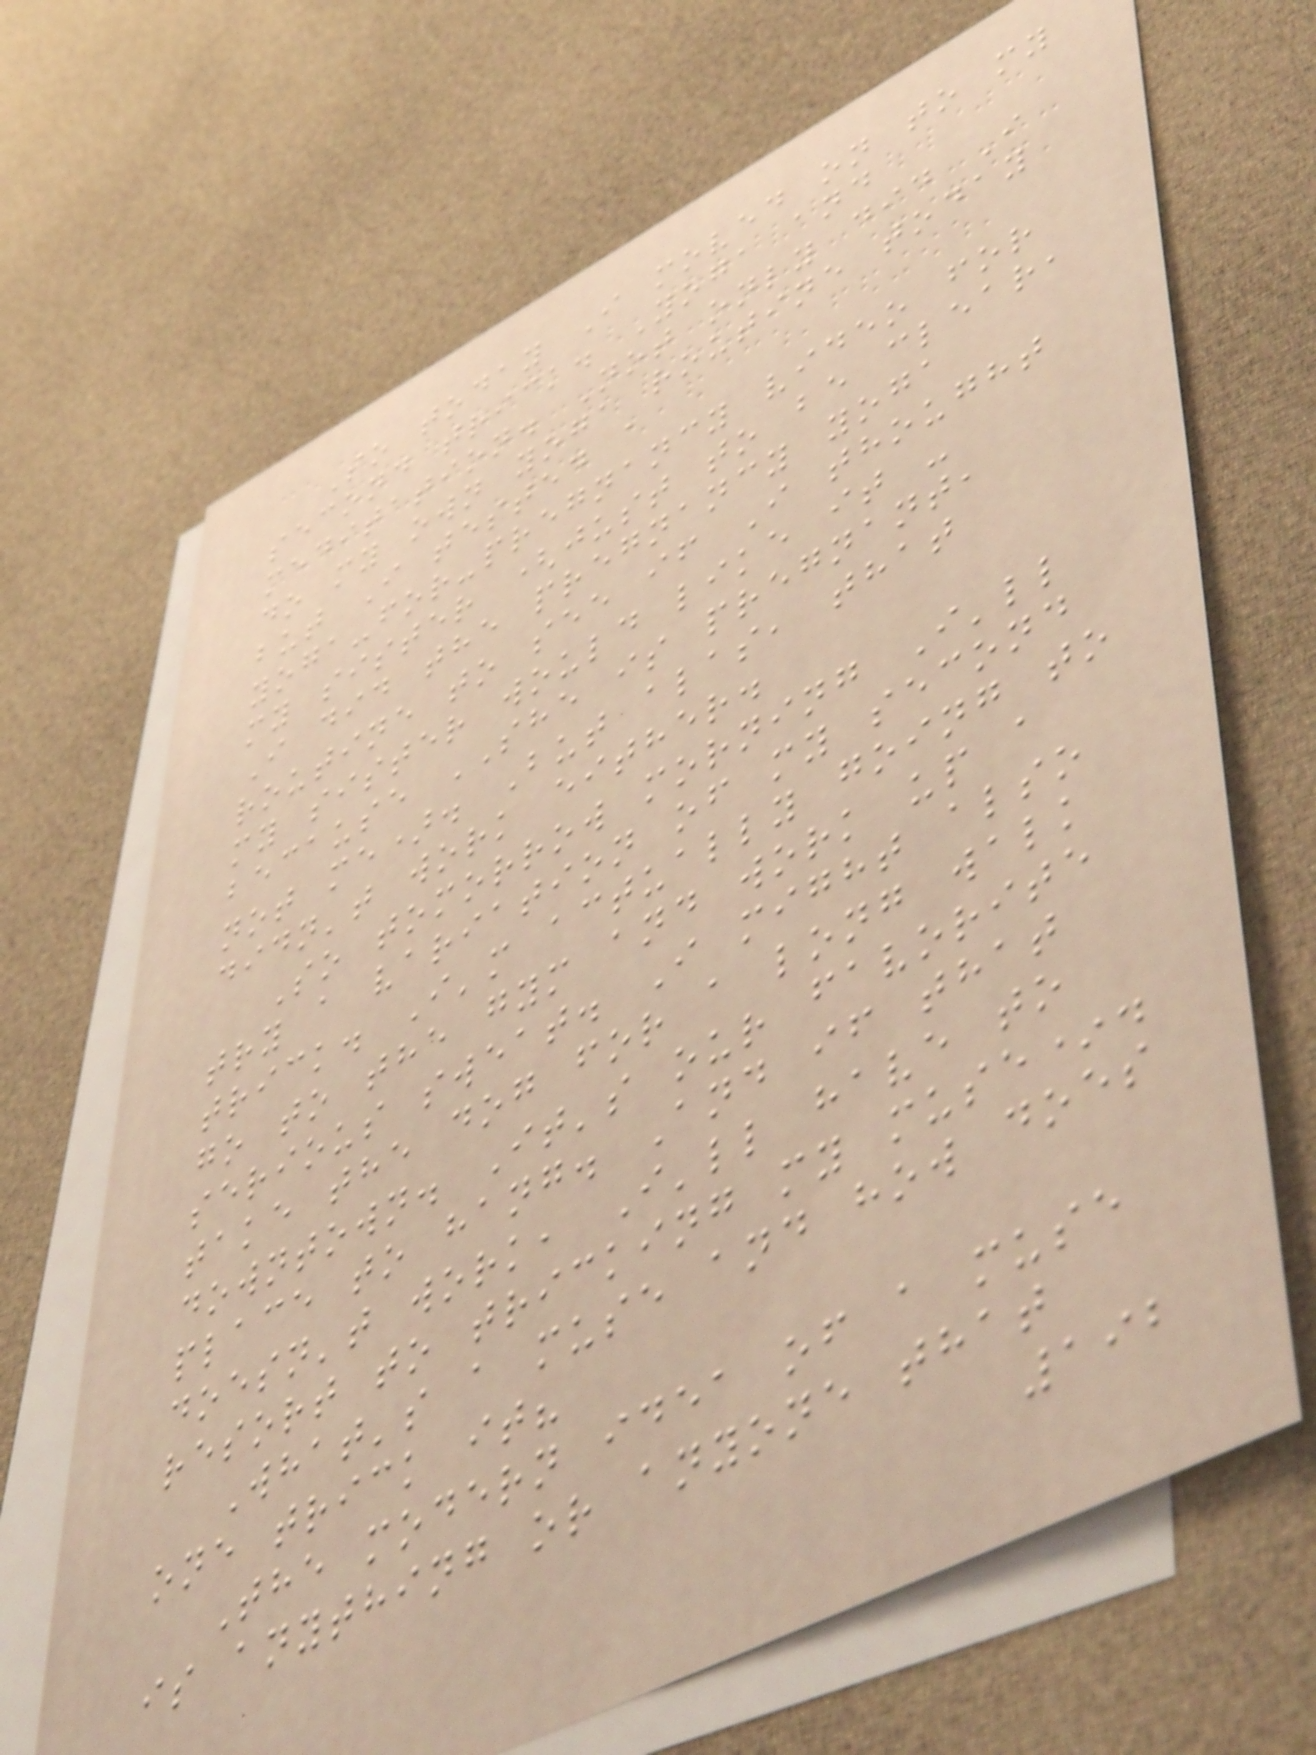So today I moved on to my
second trick. Yoga and
meditation. Not only did I
do my own yoga routine today
but I tested a
yoga-for-pregnancy video for
my sister (just to be clear,
I did the pregnancy yoga
routine to see if I thought
my sister would like it -
because SHE is pregnant,
not me). But alas, that
didn't work either.
So tomorrow morning I'll
try a variation of my second
trick. I'm actually going to
go to the gym and work up a
serious sweat. I might also
take the dog for a long walk
downtown. It's our favorite
place to hang. And if that
doesn't work, I'll have to
resort to tricking my muse*.
What's a muse and how does
one trick it?
The modern idea of a muse
is anything or anyone that
192
